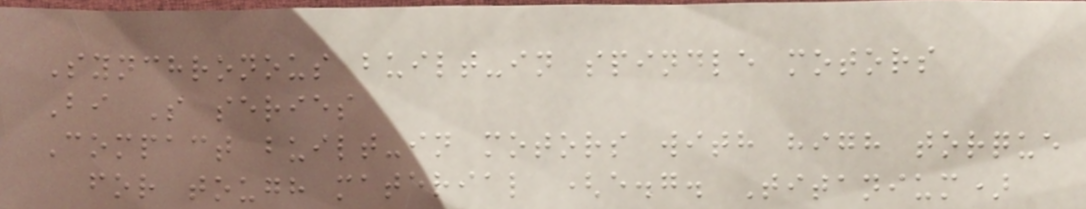Synchronous built-in spindle motors
Bi S series
Compact built-in motors with high torque
for tough material (e.g. Titanium)
